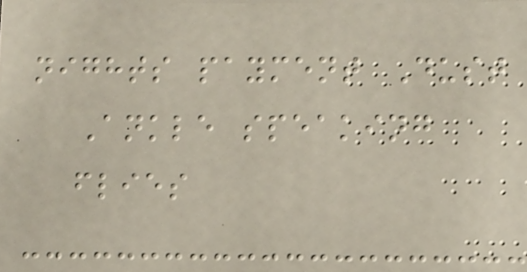nights payment Dust
Ankle speaking
flies
